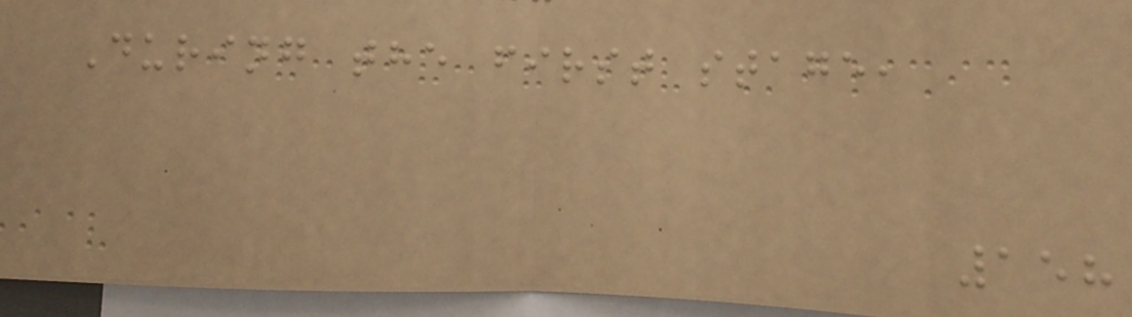During the first stage,
158
